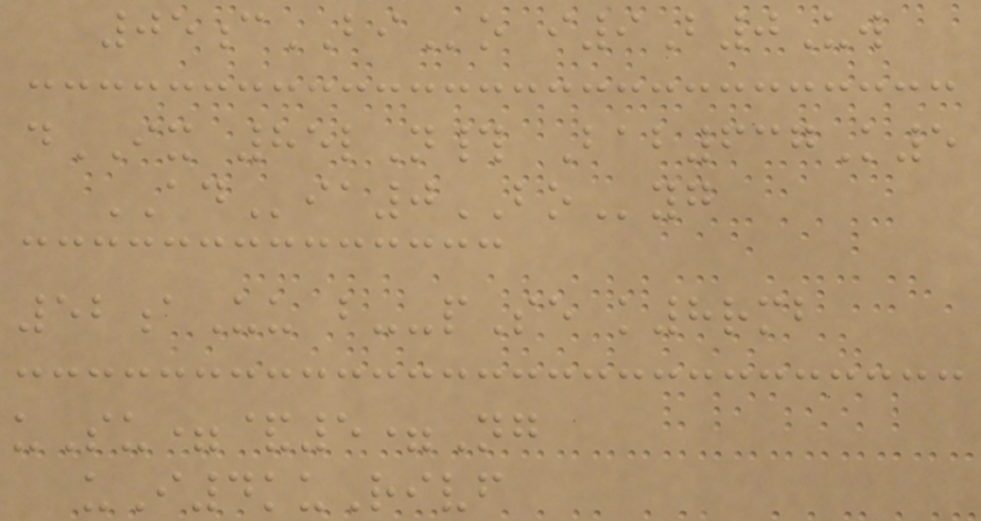05cBIo i9B0Uw
dIX 85lN# Bab637K5
ADia0BOyg
52aUu b--pSe k8rmb
uSu=&5=Ng
uI4kuRivf
